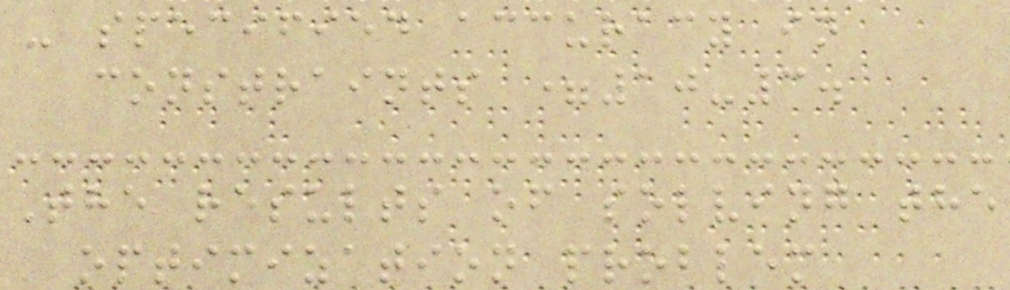- specified accuracy in
constraints =10-3.
The results of solving the
optimization problem
